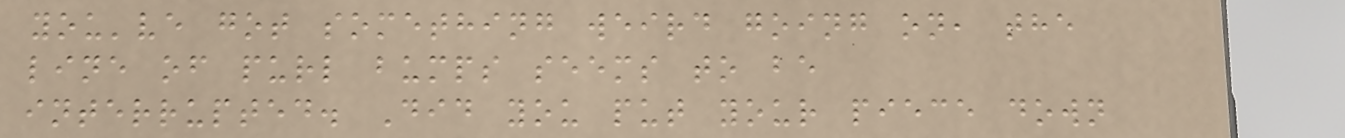you've got something weird going on, the
line of purl bumps seems to be
interrupted. Did you put your piece down
